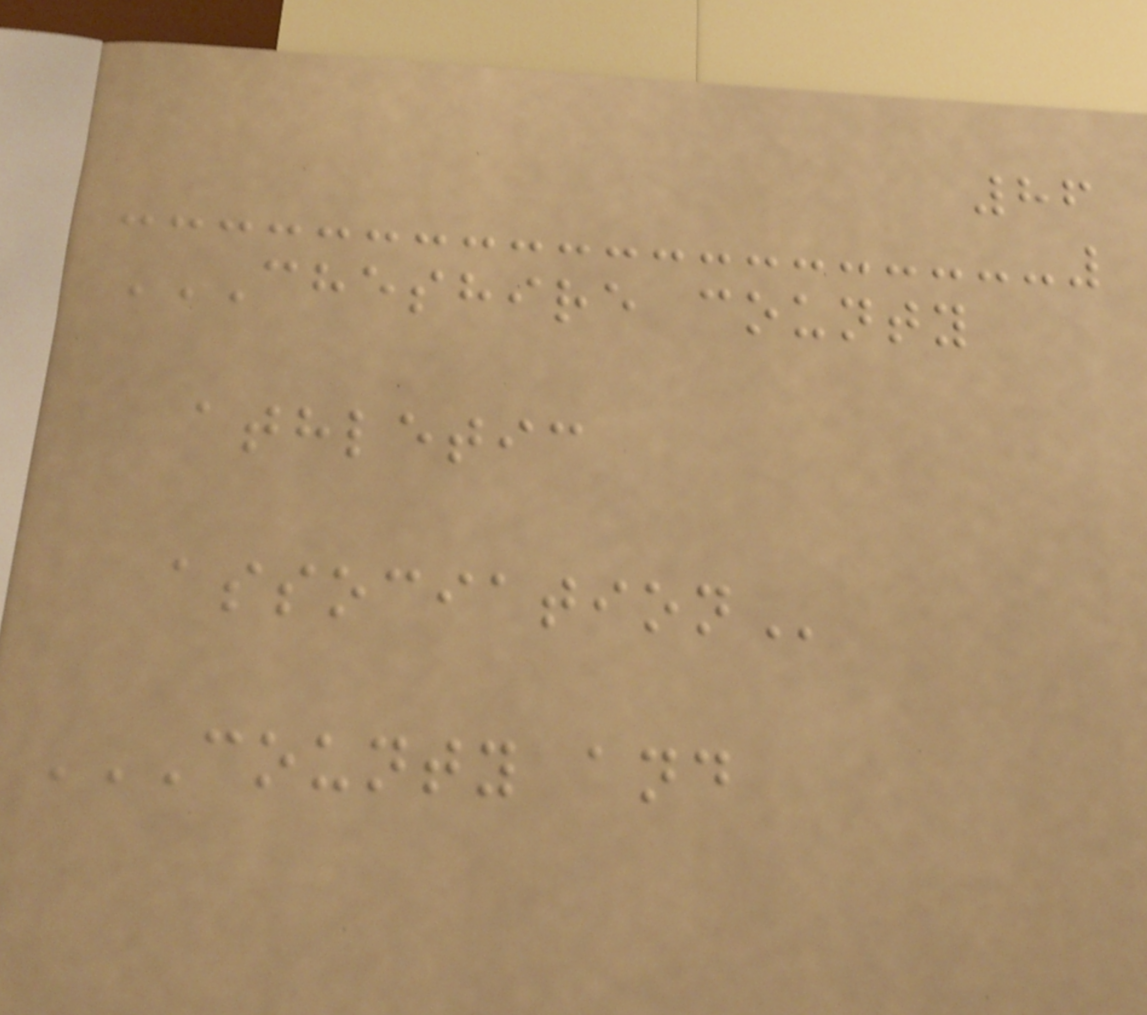86
CHESHIRE COUNTY
ATHLETIC
ASSOCIATION
COUNTY AND
